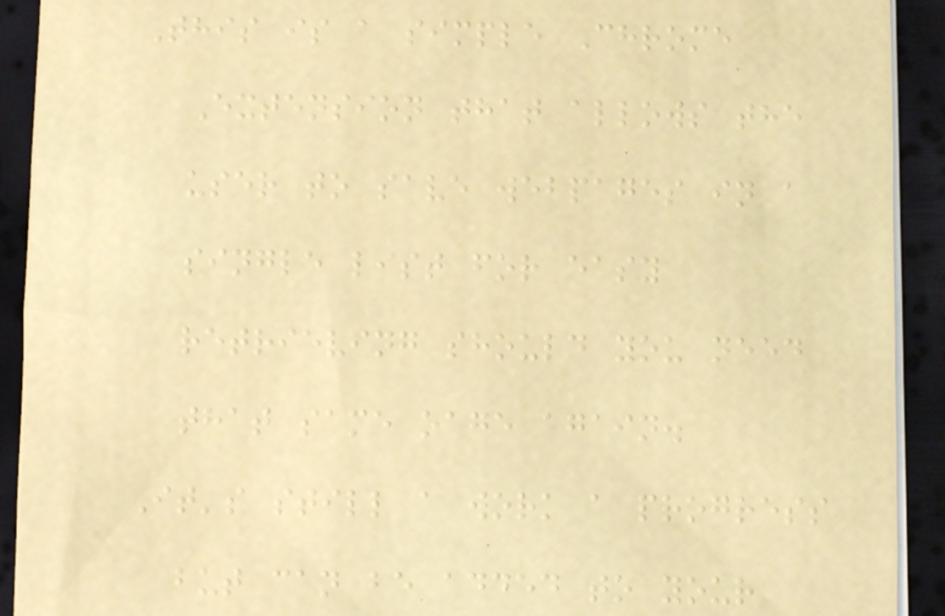This is a simple Chrome
Extension that allows the
user to save webpages in a
single list for easy
retrieving should you need
that same oage again.
It's still a work a progress
but can be added to your
